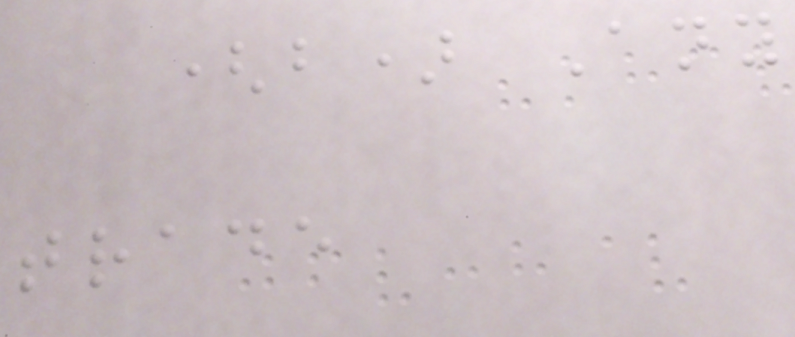(b) Any
trade
